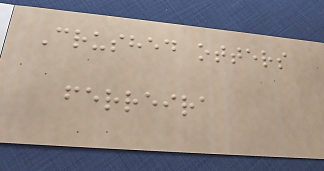Crushed otters
ferreira
